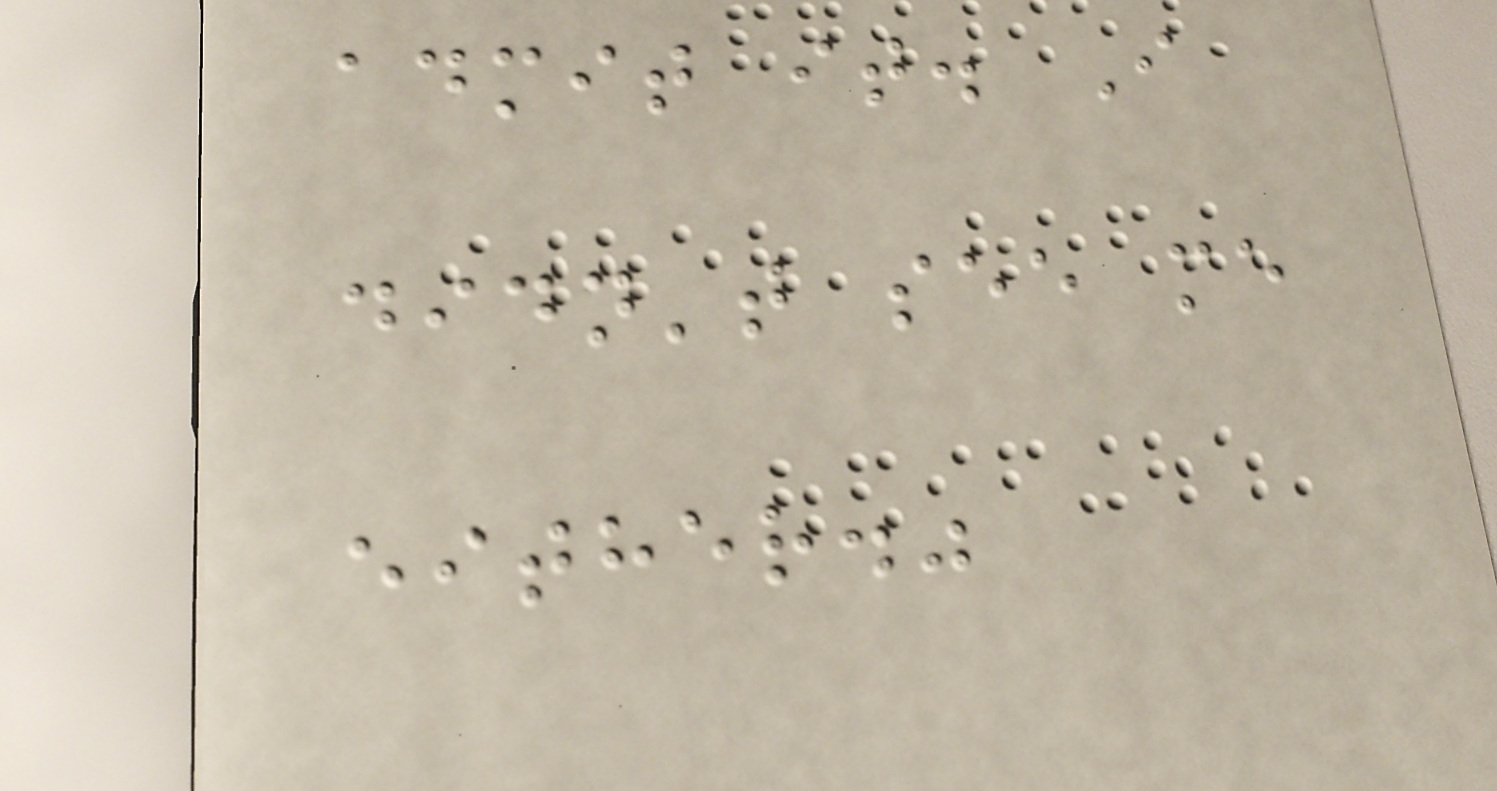admit it. I
didn't see me
either."
